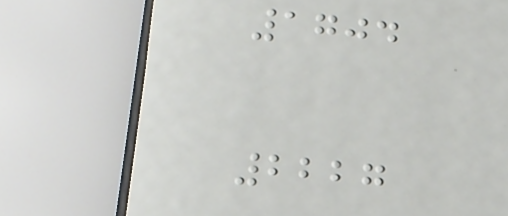1704
2227
